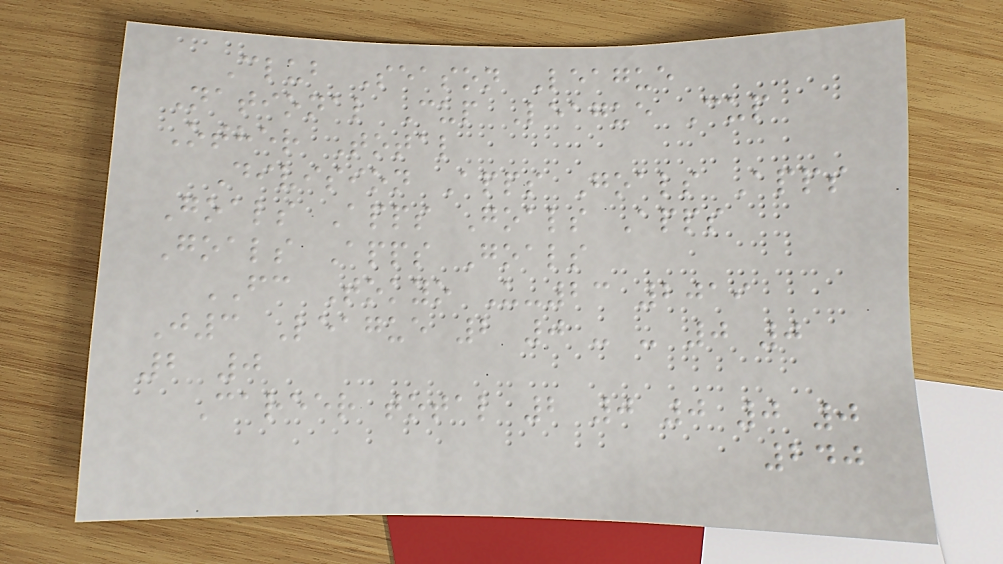Club Season League
National Cup League Cup
Other Total
Division Apps Goals Apps
Goals Apps Goals Apps
Goals Apps Goals
FC Tokyo U-23 2019
J3 League 2 0 - - 0 0
2 0
Career total 2 0 0 0 0
240
